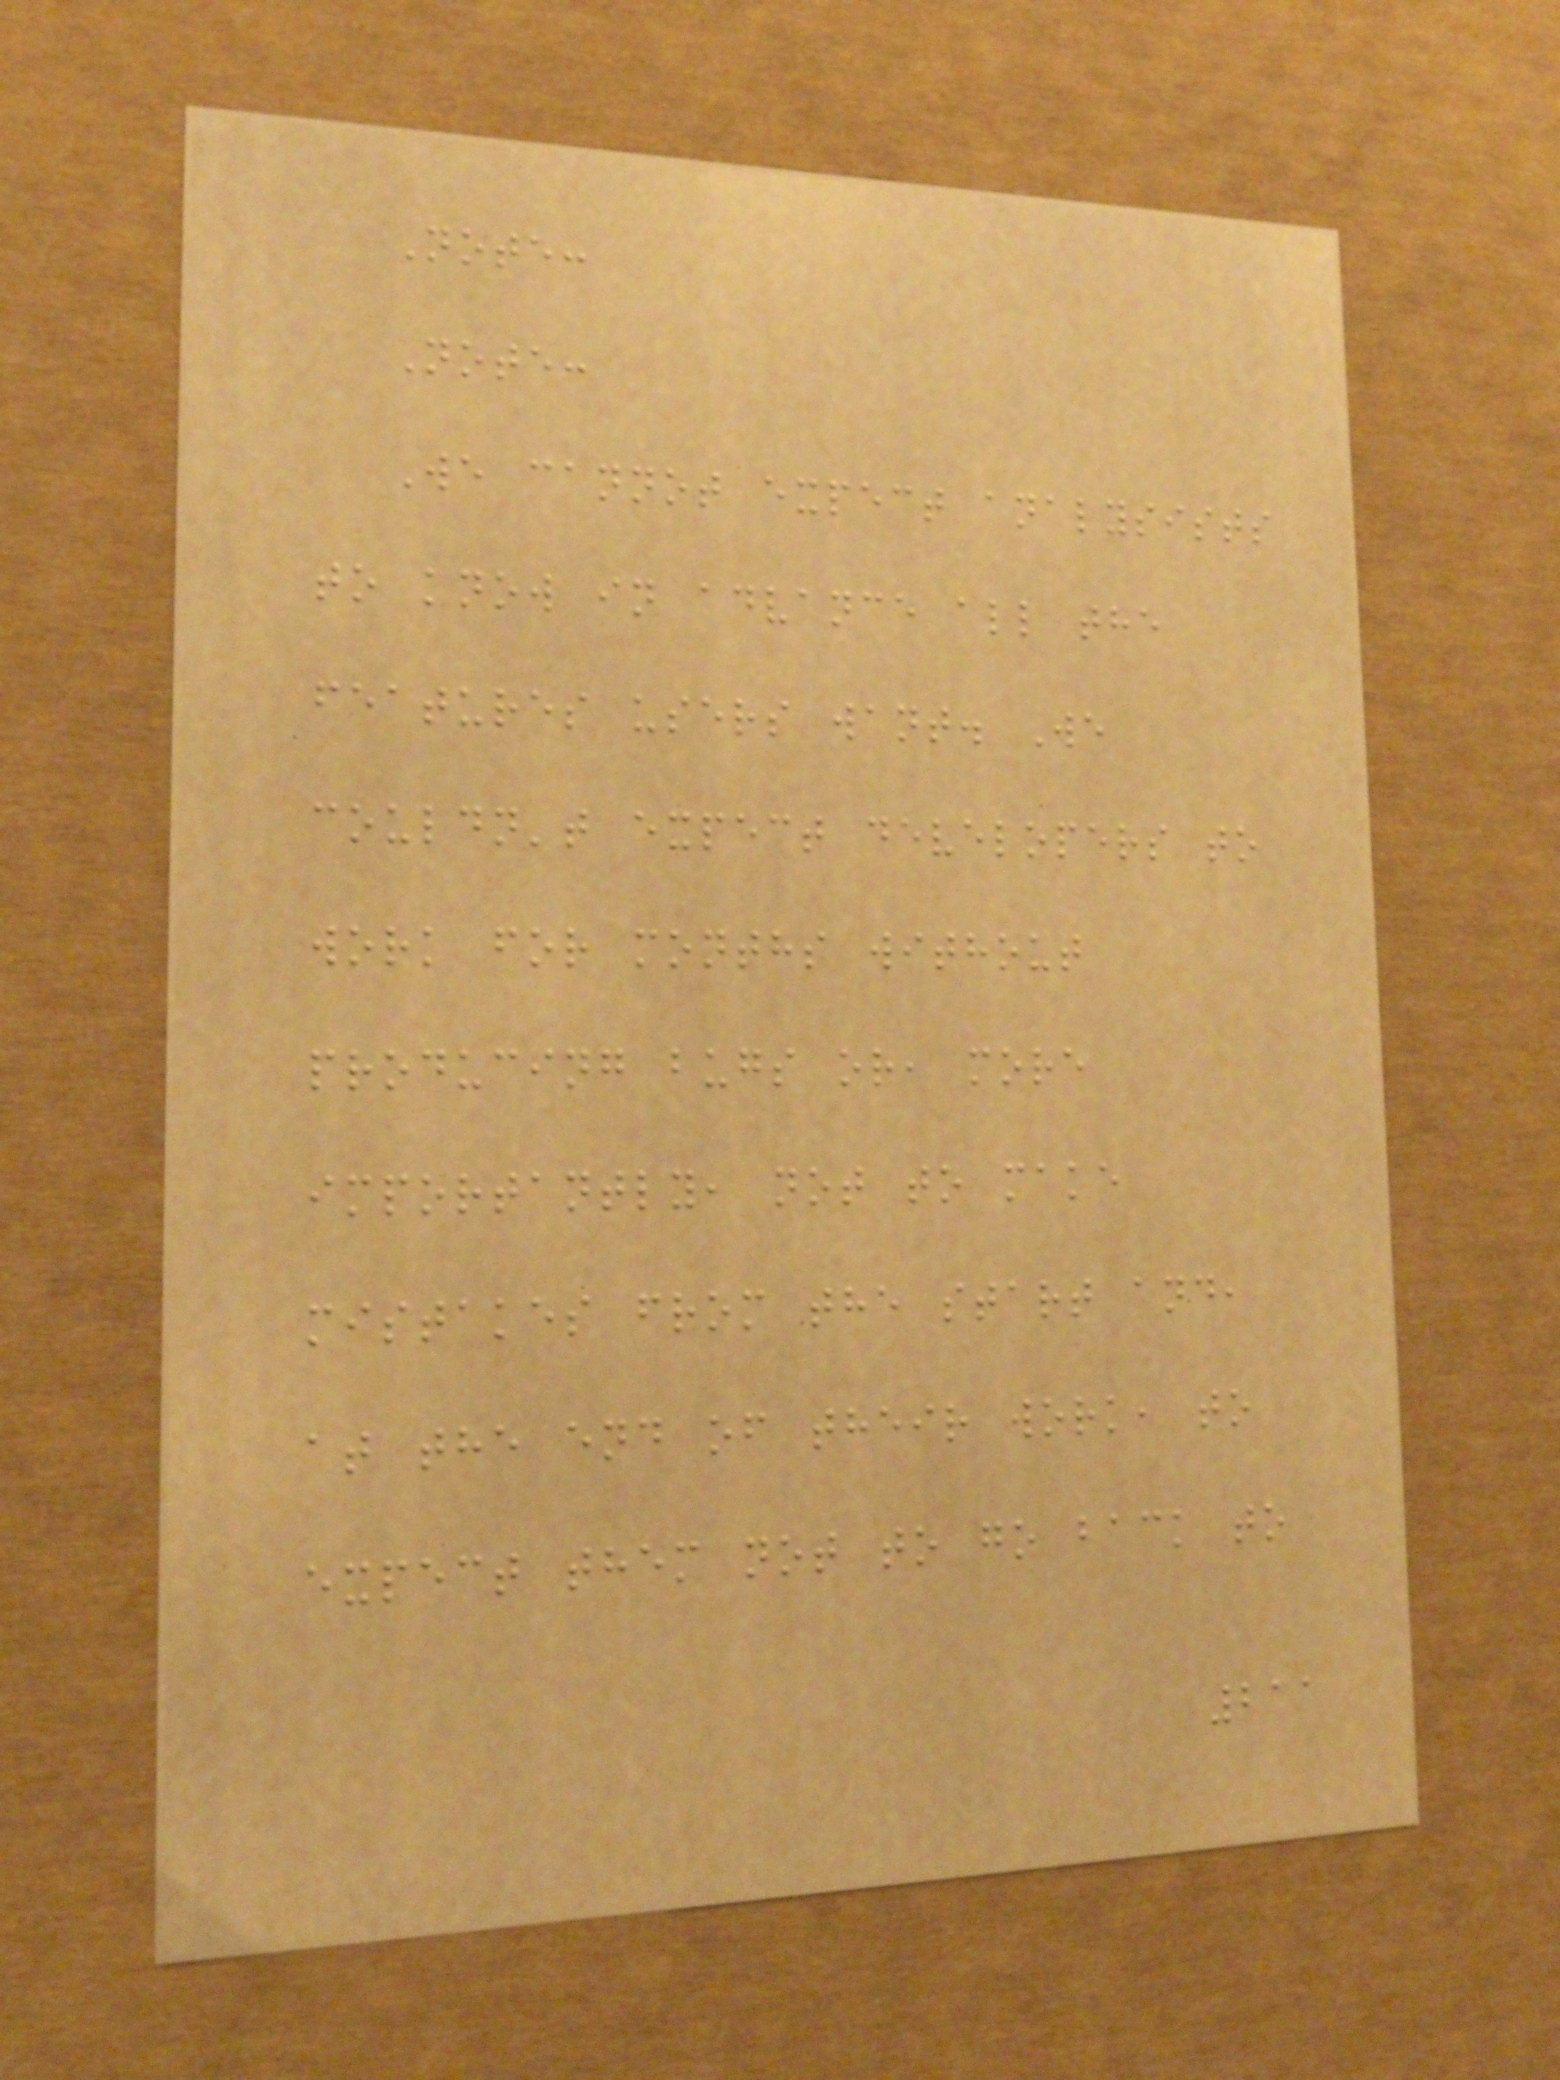Note:
Note:
We cannot expect analysists
to know in advance all the
features users want. We
couldn't expect developers to
work for months without
producing bugs or, more
importantly, not to make
mistakes from the start and,
at the end of their work, to
expect them not to go back to
211
